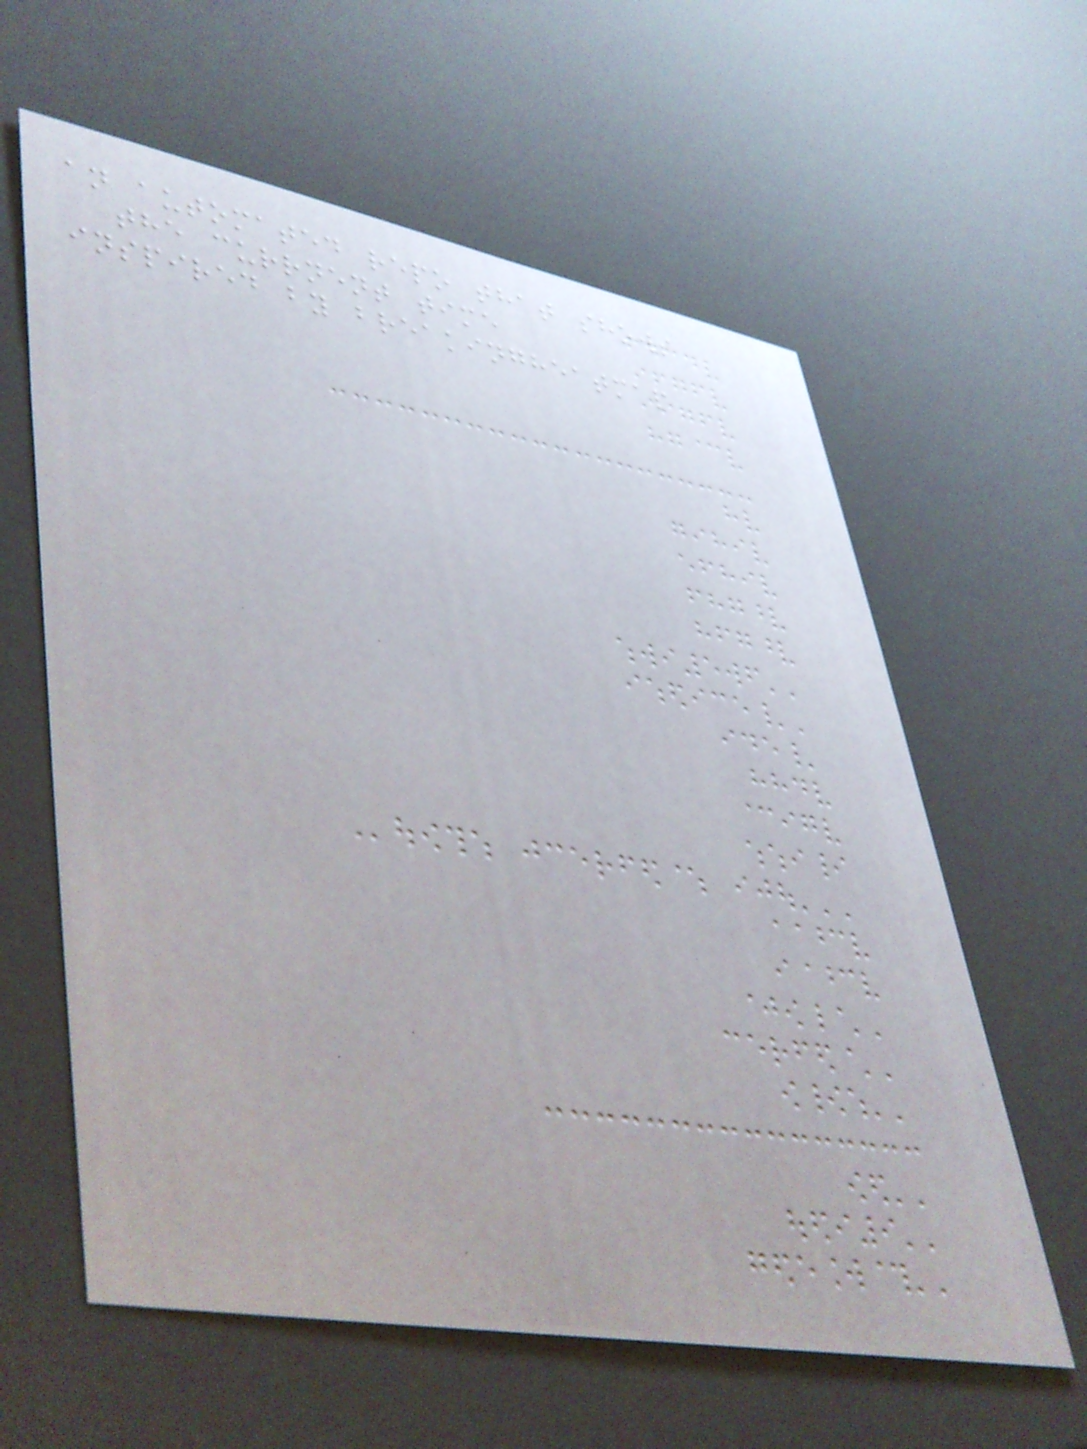an automated repo that shows
the currnent time
inspired by breakingheatmap
